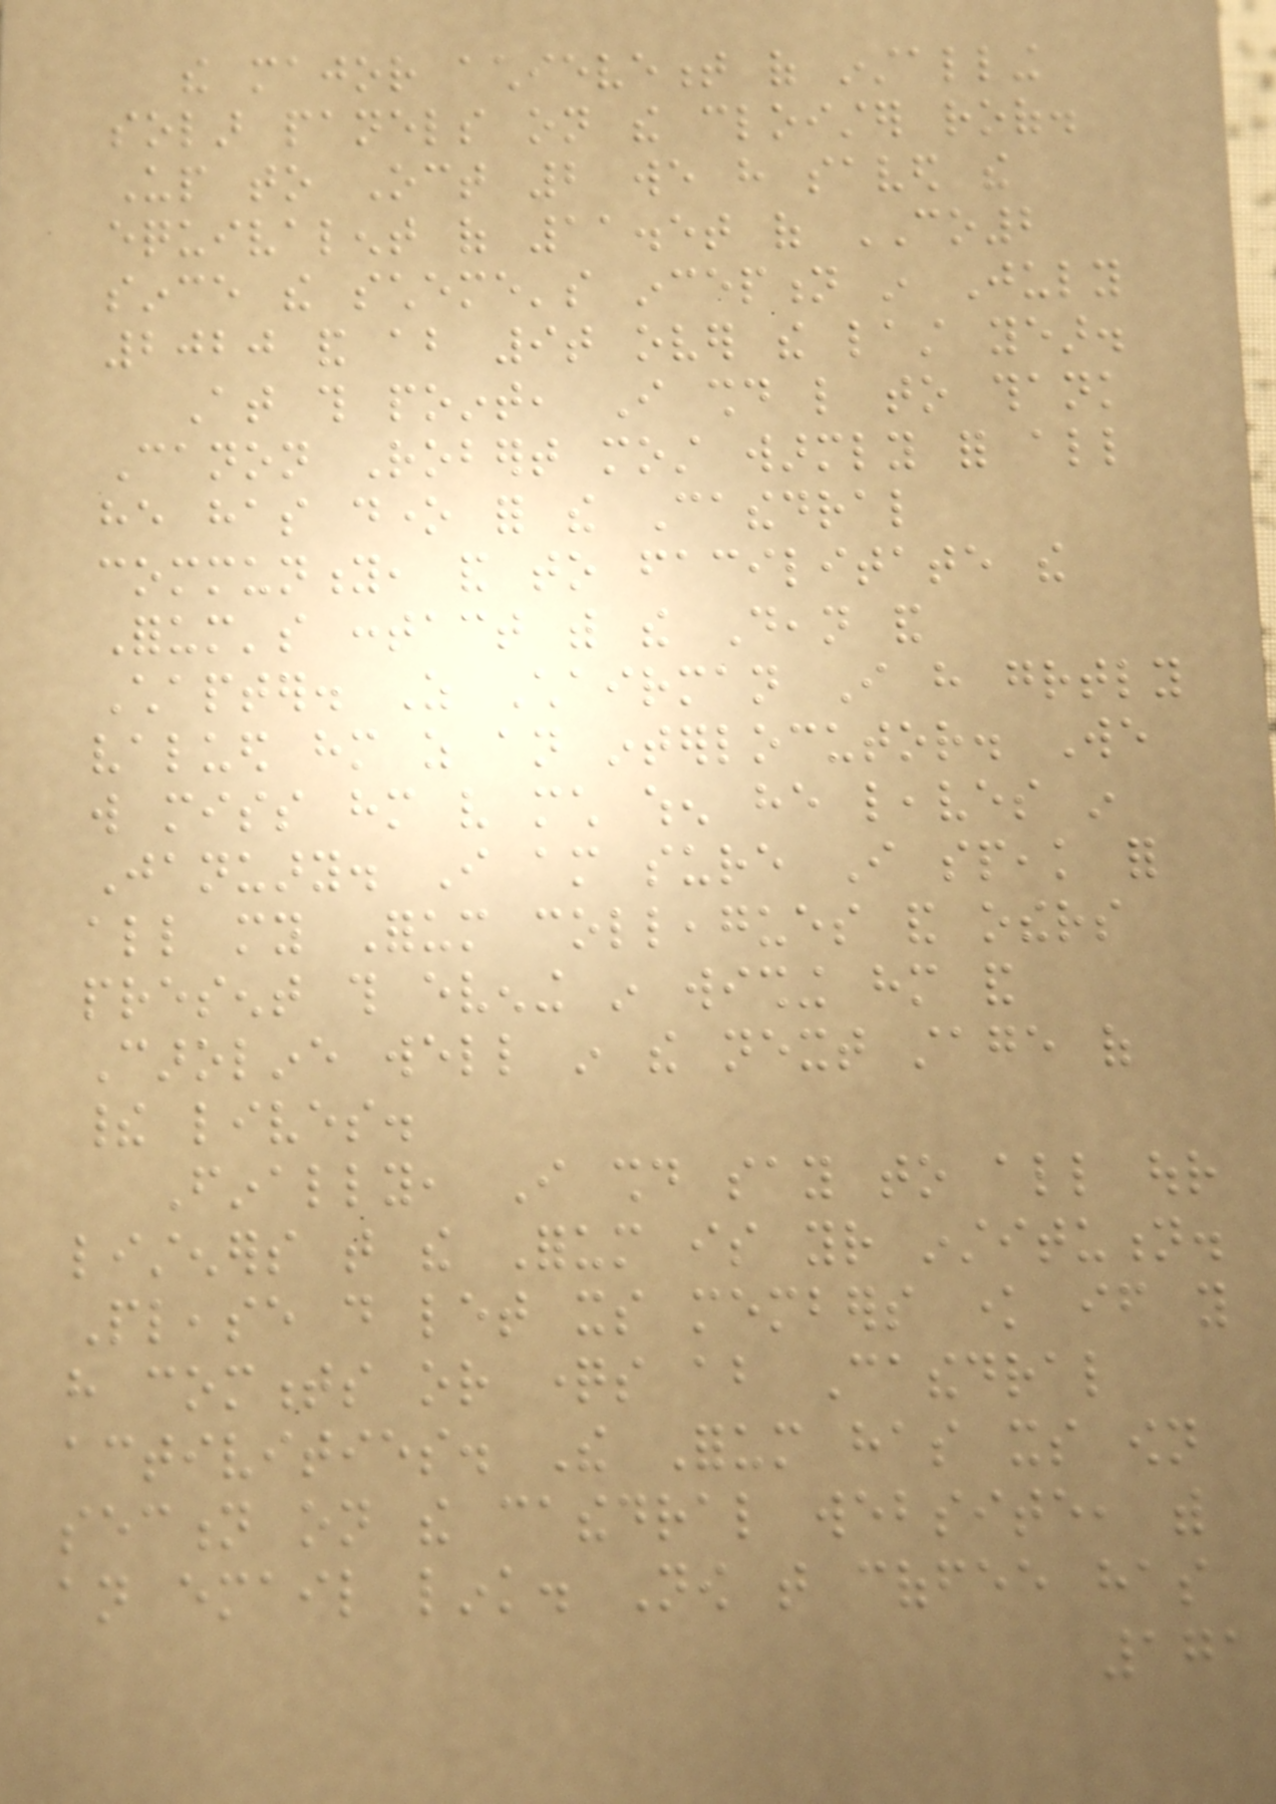the major achievement of installing
solar panels on the cloister roof.
Up to Oct 2 we have saved the
equivalent of 11.5t of CO2
since the scheme's inception in July
2020 and about 9t over the last year.
At this point, I should like to thank
Canon Robert most warmly for all
he has done for the Cathedral
community, and to facilitate the
Forum's contact with the Dean and
Chapter. As Chairman I have greatly
valued him as an interlocutor. We
will miss him very much when he leaves in
January. I am sure I speak for
all my Forum colleagues and others
present this evening in wishing him and
Caroline well in the next stage of
their lives.
Finally, I should say to all our
listeners that the Forum is your institution.
Please do let its members know if you
have comments or questions about Cathedral
activities. The Forum has its own
section on the cathedral website, with
an email link. Now that coffee has
171
